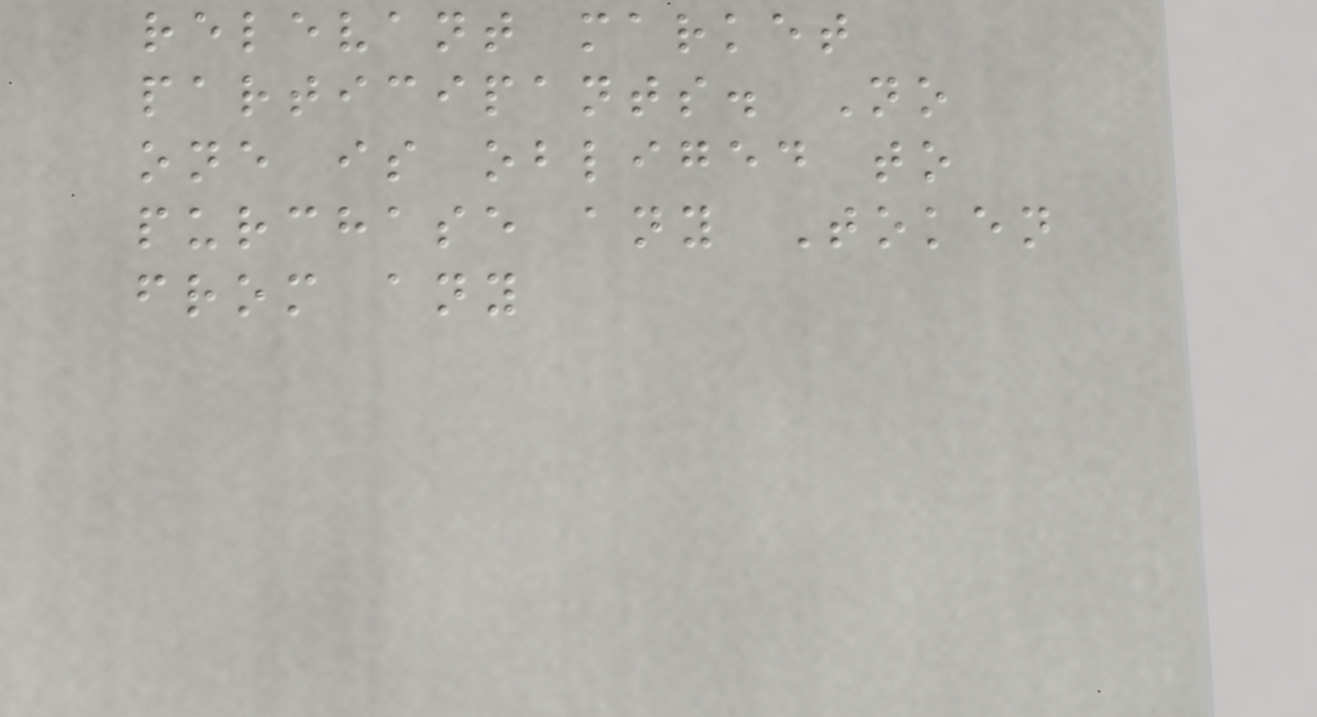relevant market
participants. No
one is obliged to
purchase any Token
from any
